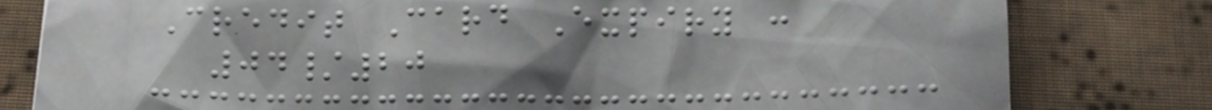Credit Card Expiry :
04/20
